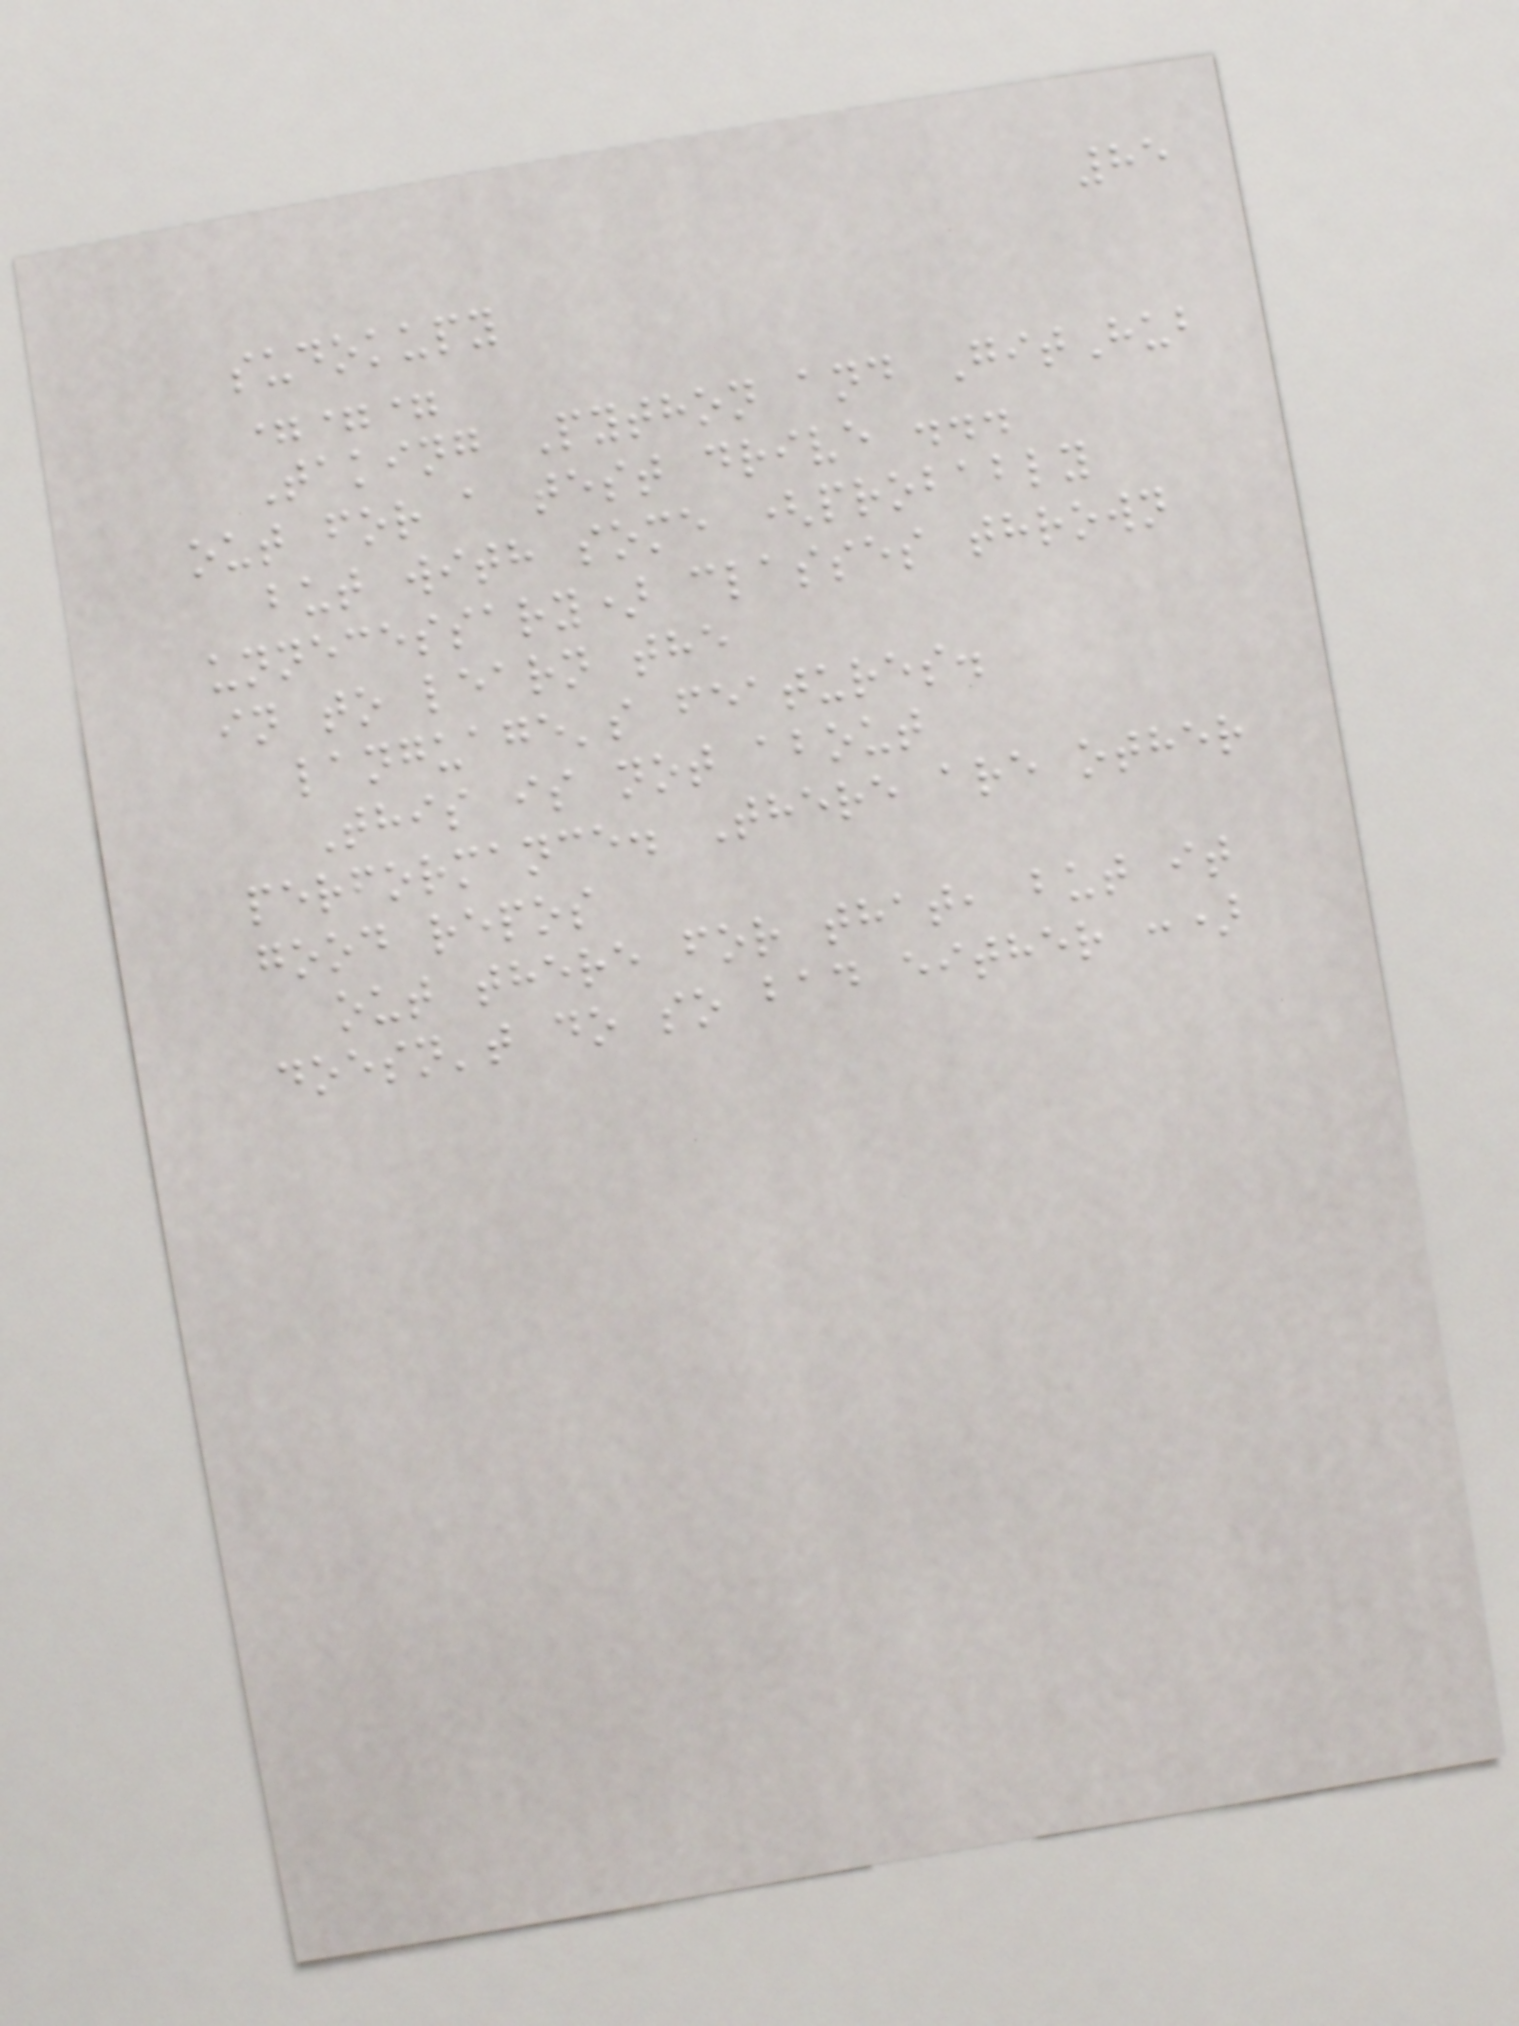85
sudokupy
===
Taking Python and GitHub
out for a test drive ...
but with some (probably
unnecessary) classes thrown
in to learn the
language's features.
This is not about
performance. There are other
good repos
out there for that, but it
doesn't do so bad either :)
